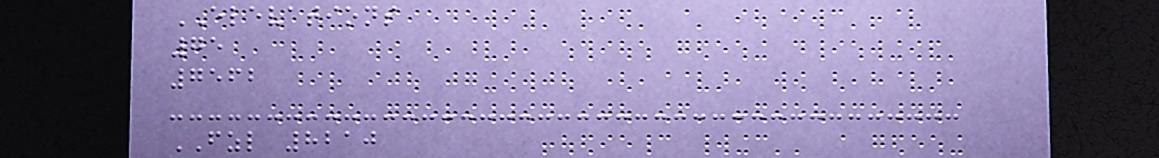ELEVATIONS
75
7562
FZL 8210
